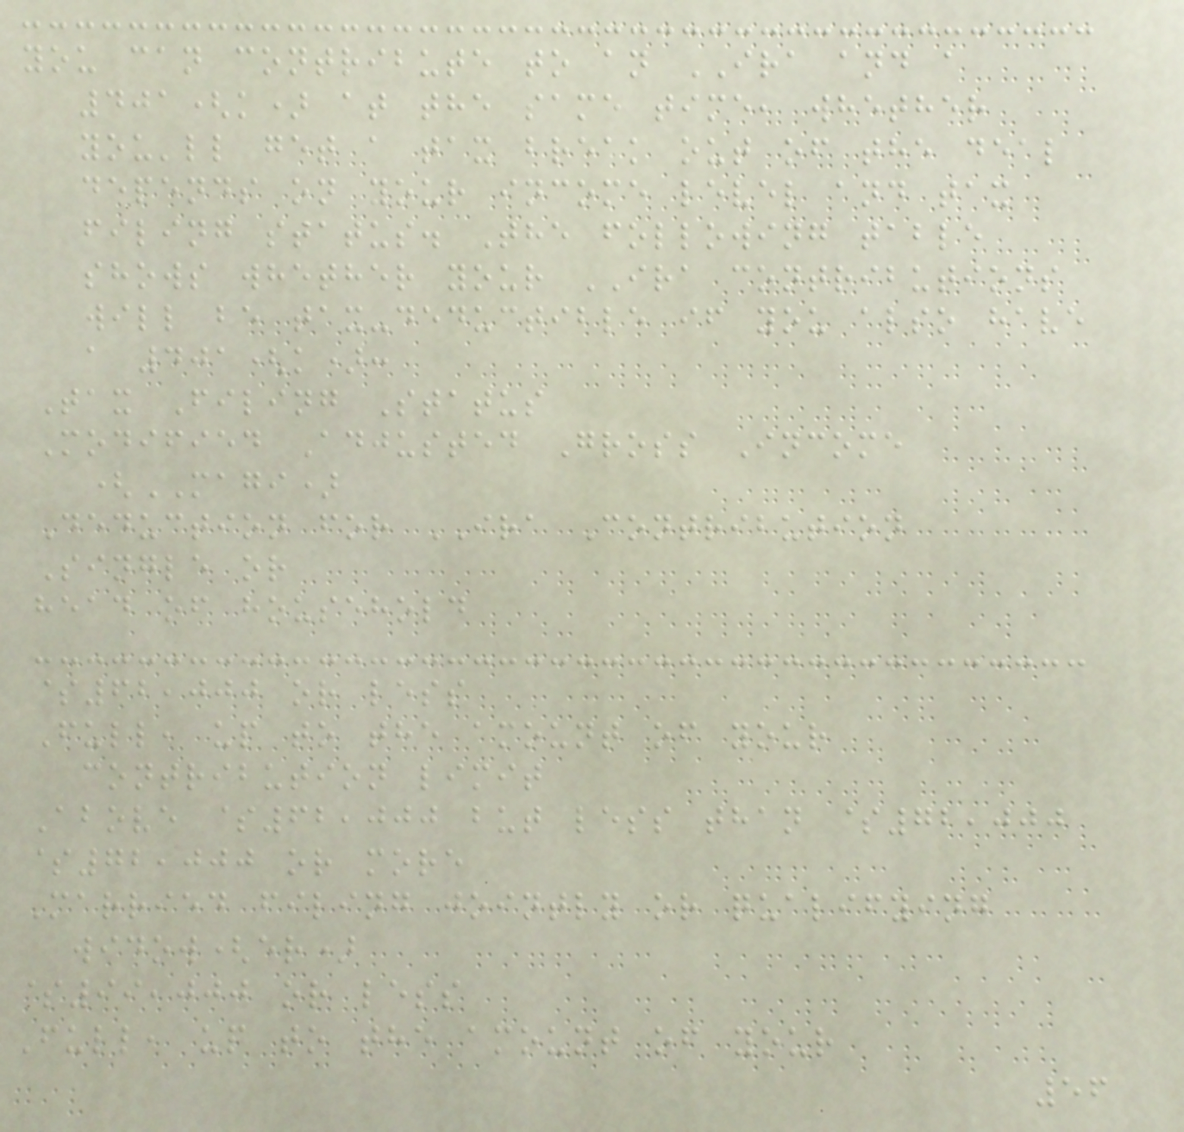you can contribute to an IRA and a
401(k) at the same time, whether
you'll get a tax break out of the deal
depends on your income level and tax
filing status. The following table
shows whether your IRA contributions
will be tax-deductible if you also have
a 401(k):
Tax Filing Status
Modified Adjusted Gross Income
(MAGI)
Deduction for IRA Contribution
Single or
head of household
$62,000 or less
Full, up to the amount of your
contribution limit
Above $62,000 but less than $72,000
$72,000 or more
Married filing jointly or qualifying
widow(er)
$99,000 or less
Full, up to the amount of your
56
